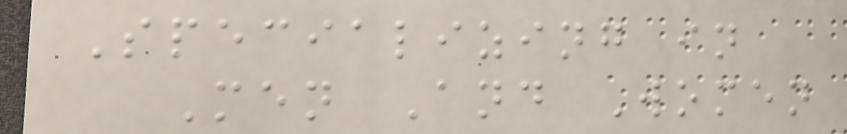Specializing in
Men And Women
